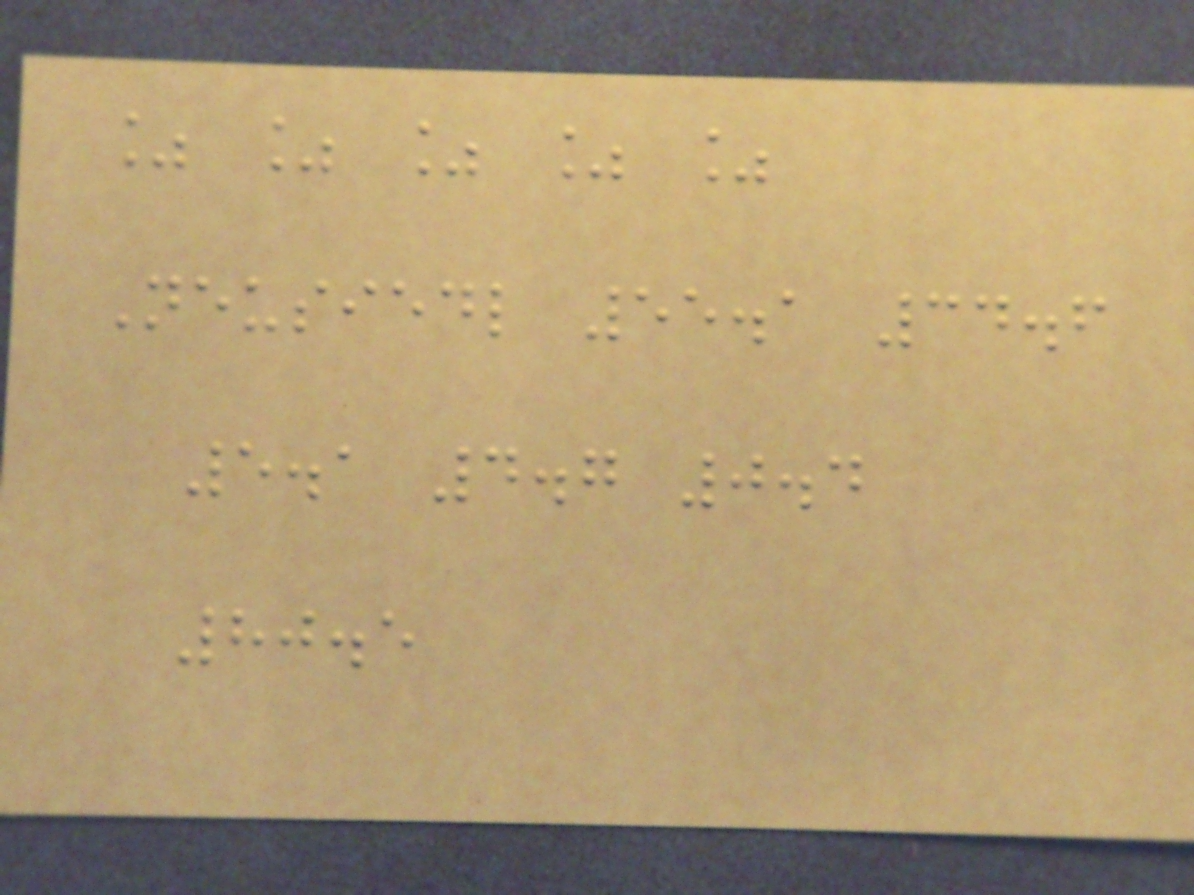% % % % %
Neusiedl 55.1 34.6
5.1 4.7 0.4
80.5
